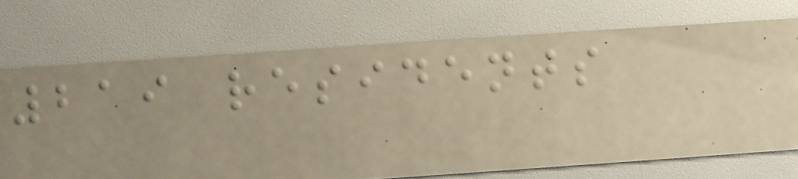219 residents
